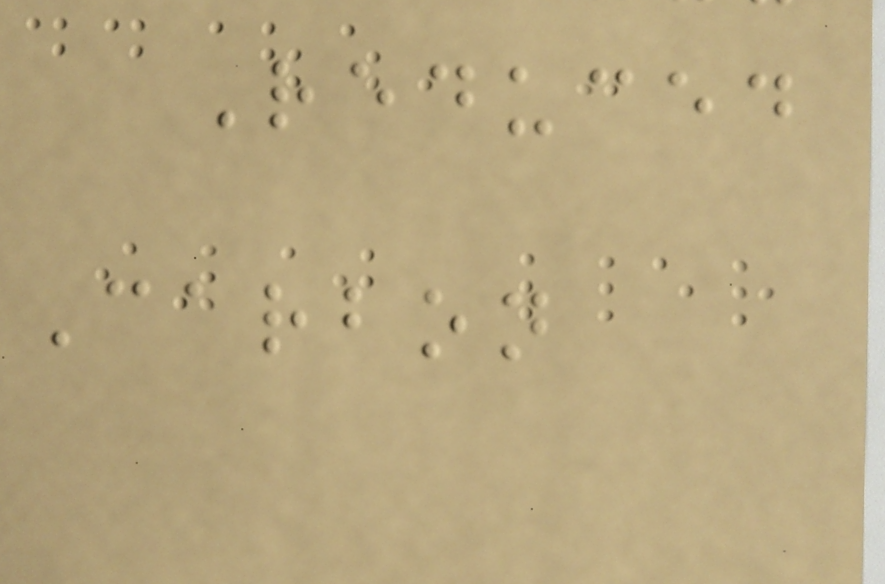Reduced
Carbon
